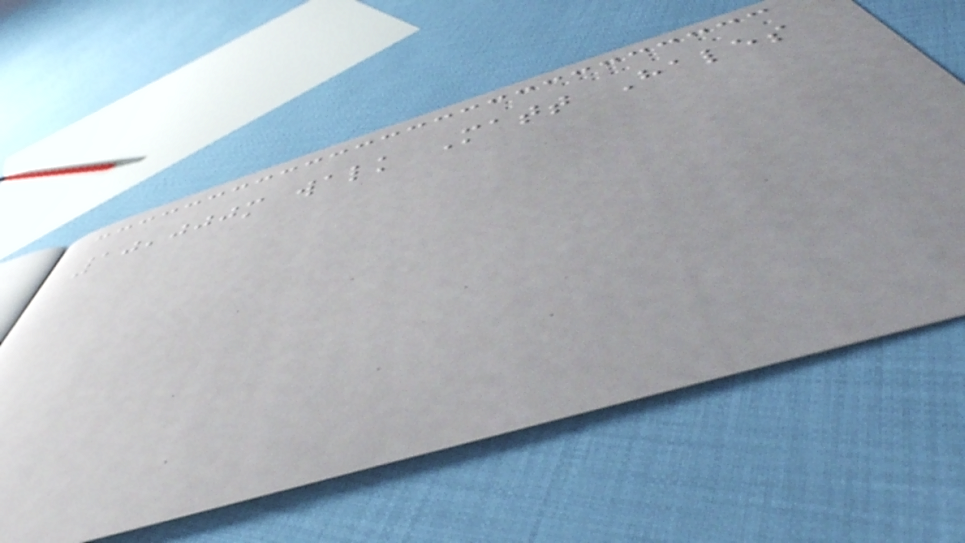10,000m walk Matt Hales
